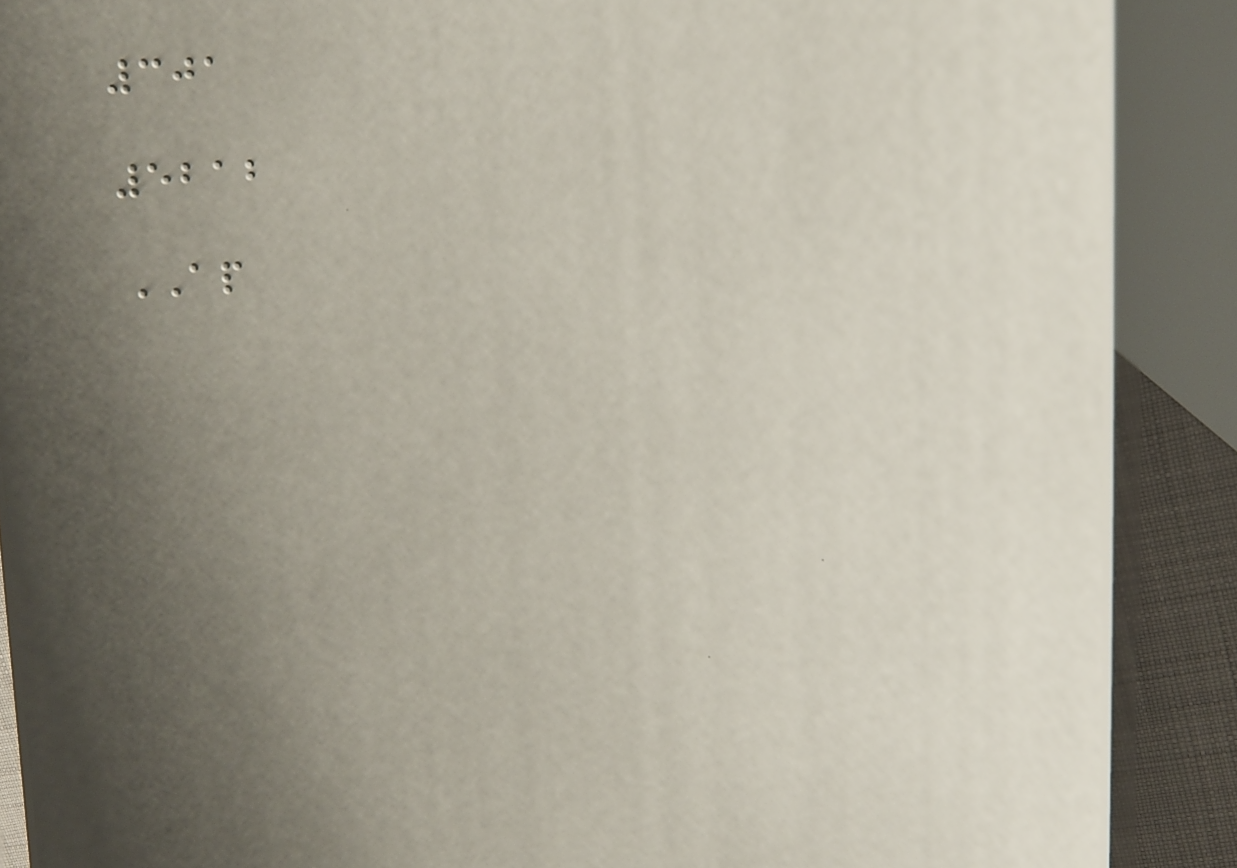301
5212
AP
